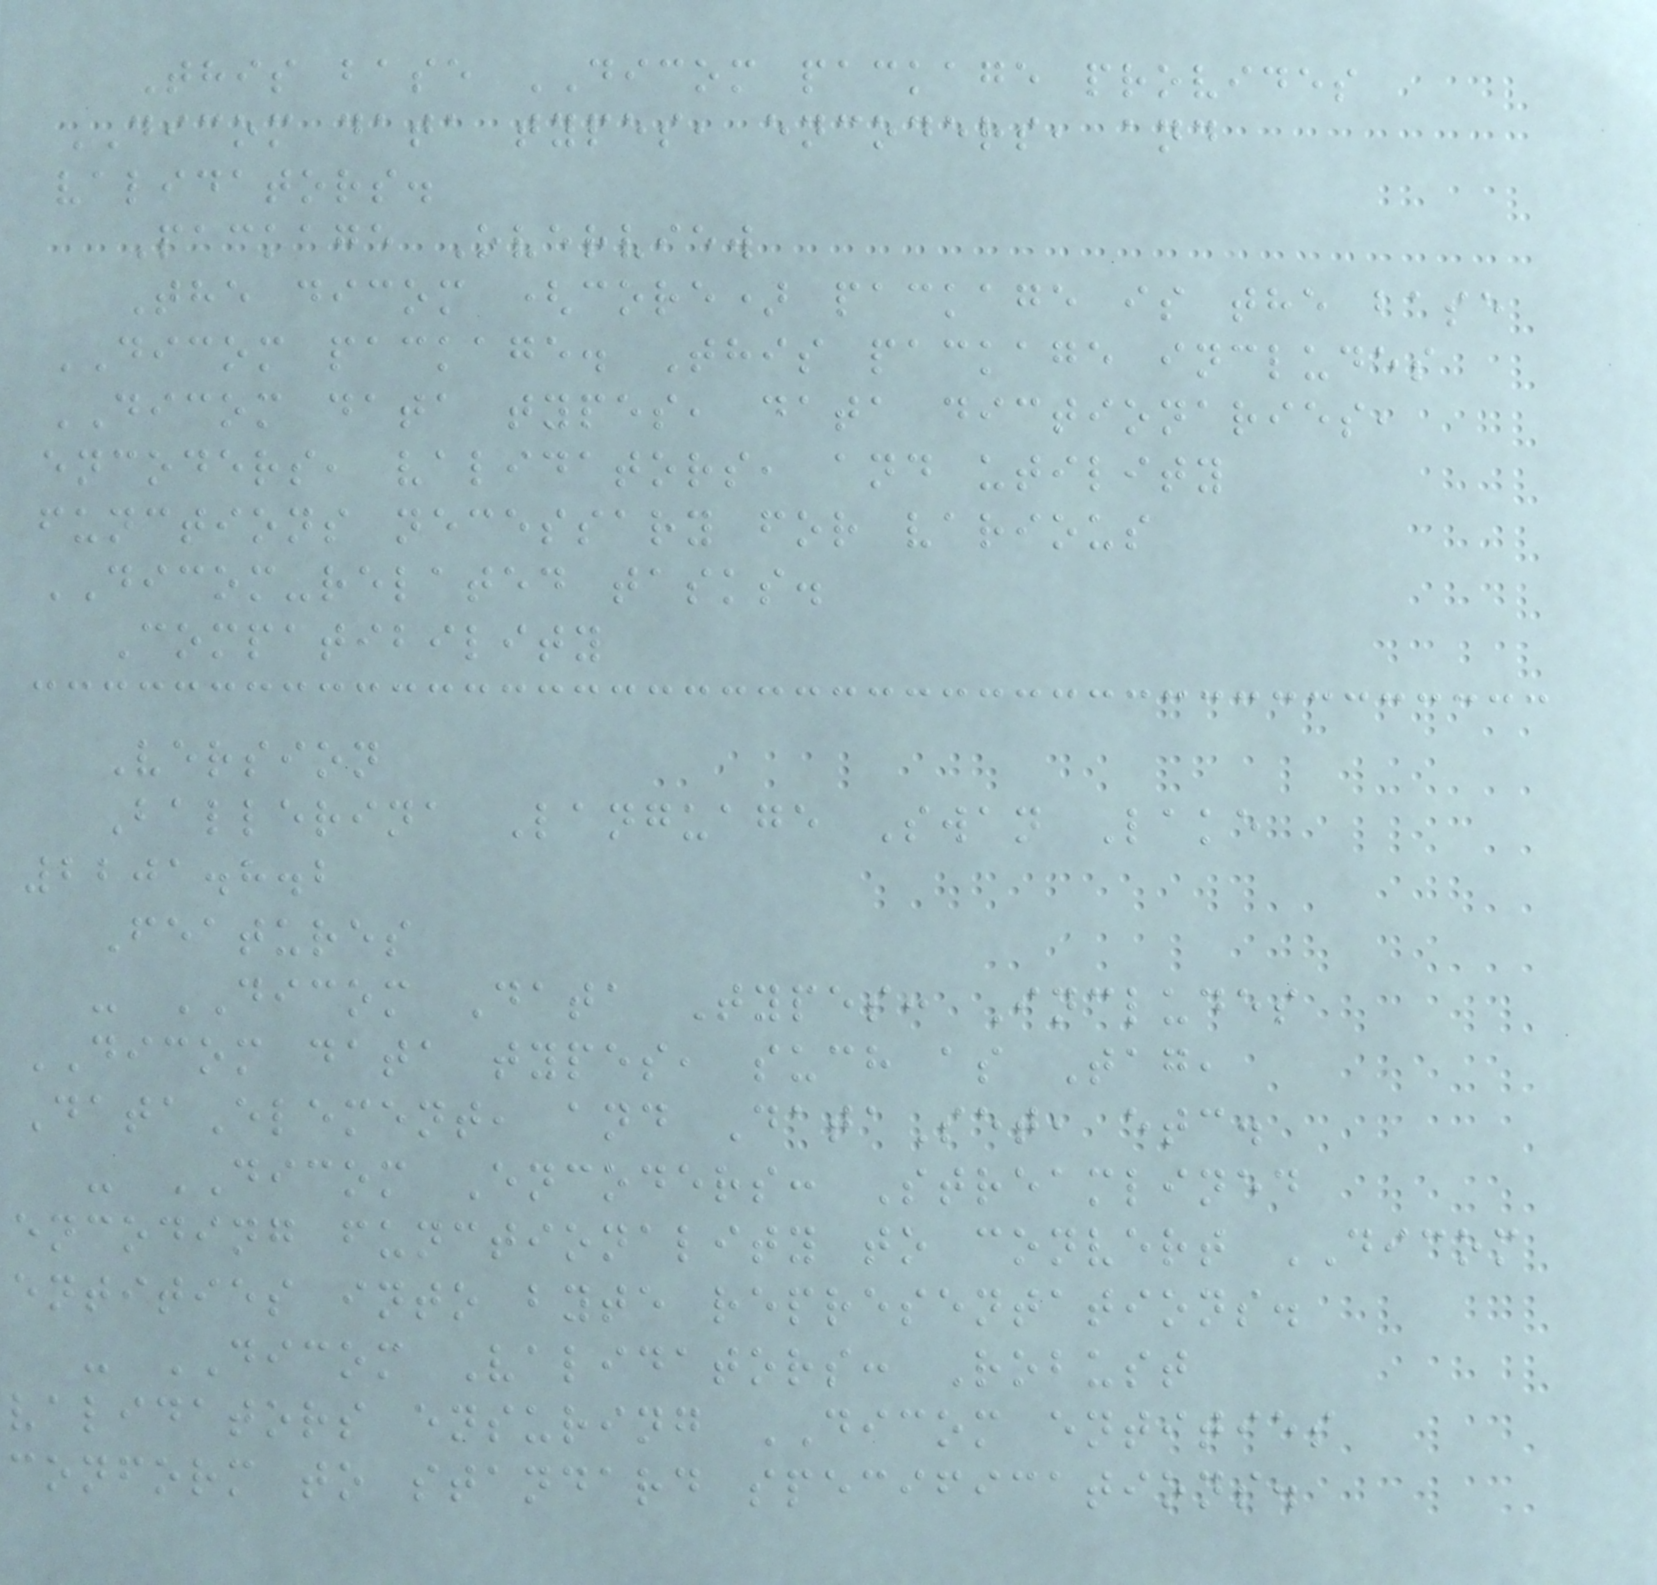This base DICOM package provides
DICOM data types, encoders, and
validators.
Package Overview
The dicom (core) package is the base
DICOM package. This package includes
DICOM data types, data dictionaries,
encoders, validators, and utility
functions necessary for various
DICOM-related tasks.
Compatibility
Version
Ballerina Language Swan Lake
2201.8.2
Features
- DICOM Data Types: Includes
DICOM data types, such as Tag,
DataElement, and DataSet, etc.
- DICOM Encoders: Streamlined
encoding functionality to convert DICOM
entities into byte representations.
- DICOM Validators: Robust
validators ensuring DICOM entities
conform to standard specifications.
